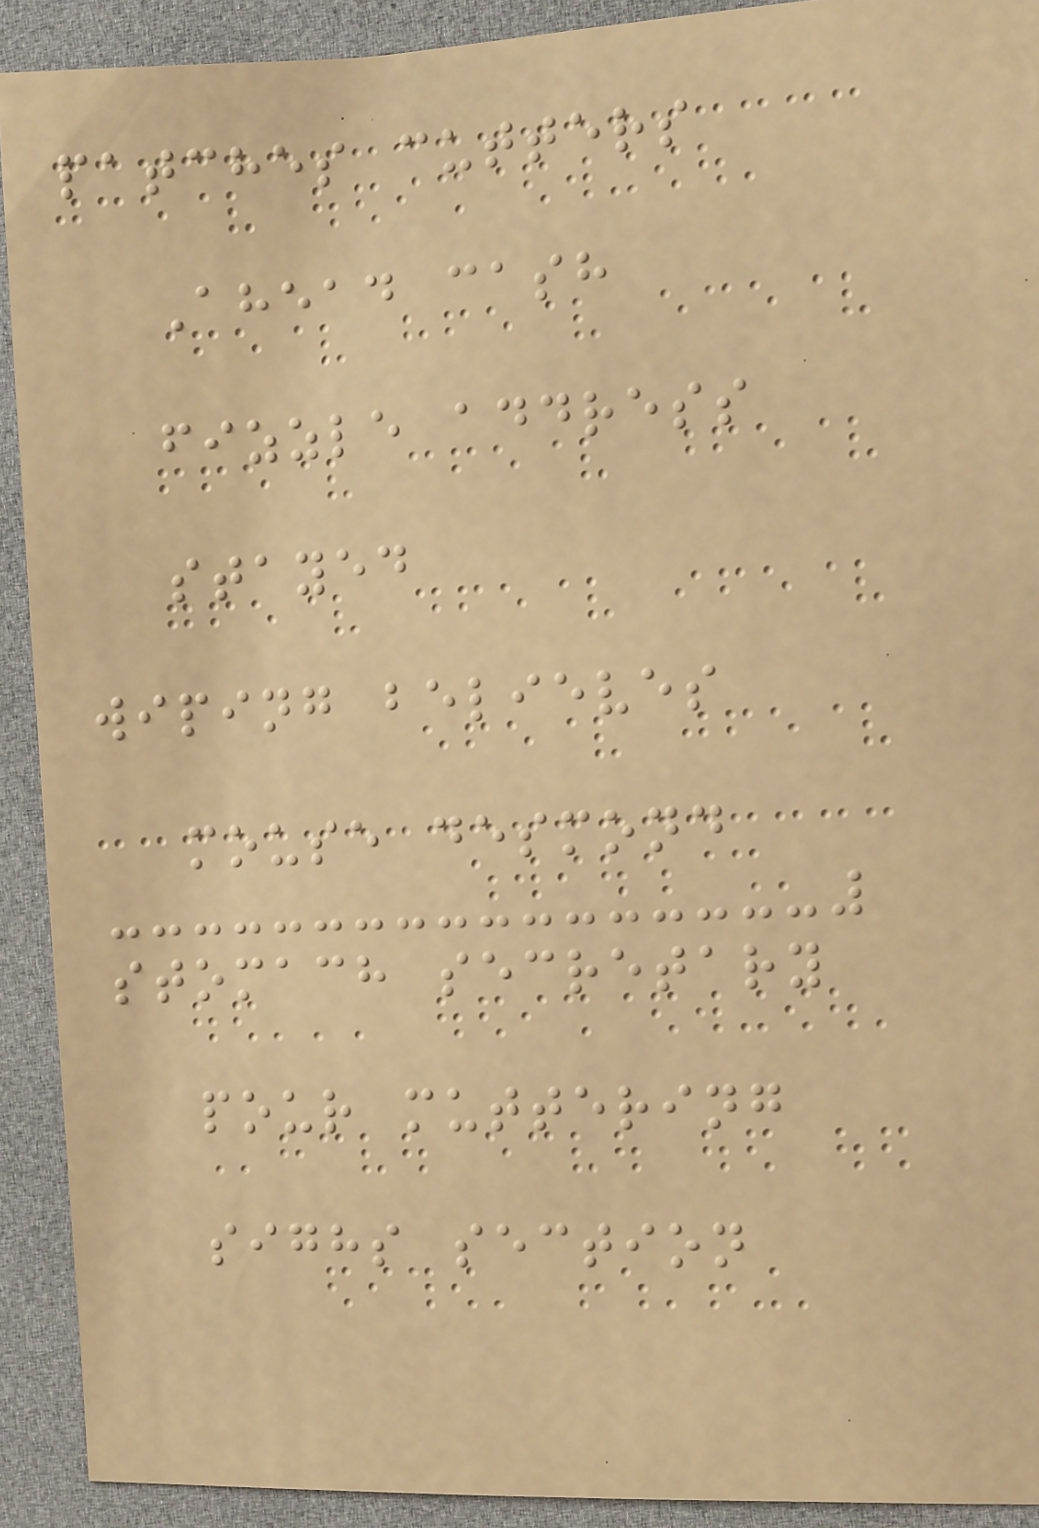patches cutters
Ahead cash
fizzle address
stayed
wiping believes
mouse desmond
stomach secretary
pour muttering
sighs section
